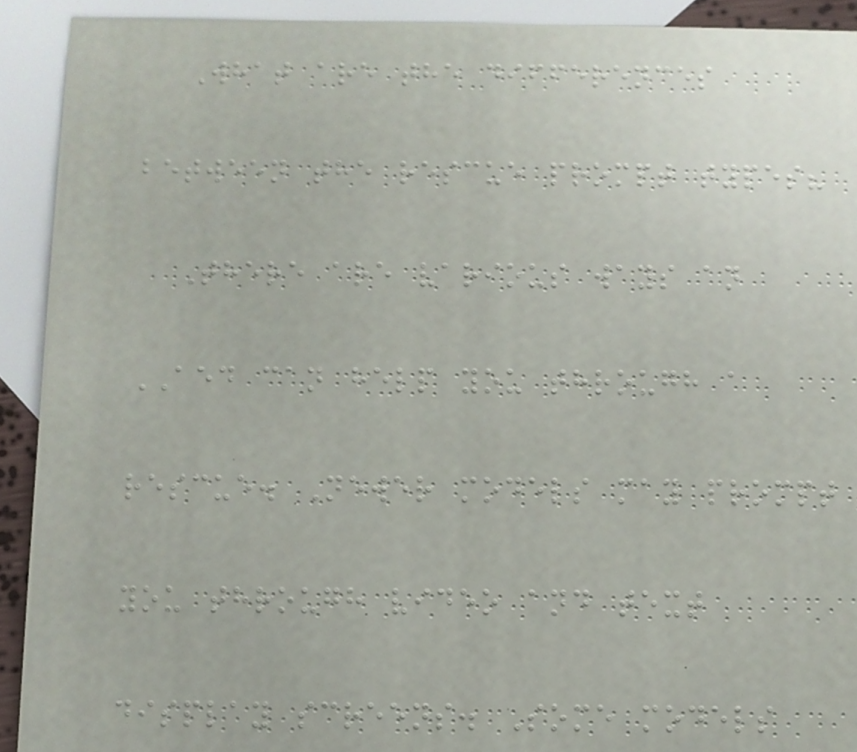What are the differences
between the rescue prompt types?
There are various ways an
AED can help you through a
rescue. Newer models may prompt
you through video and text
display screens. Some models
